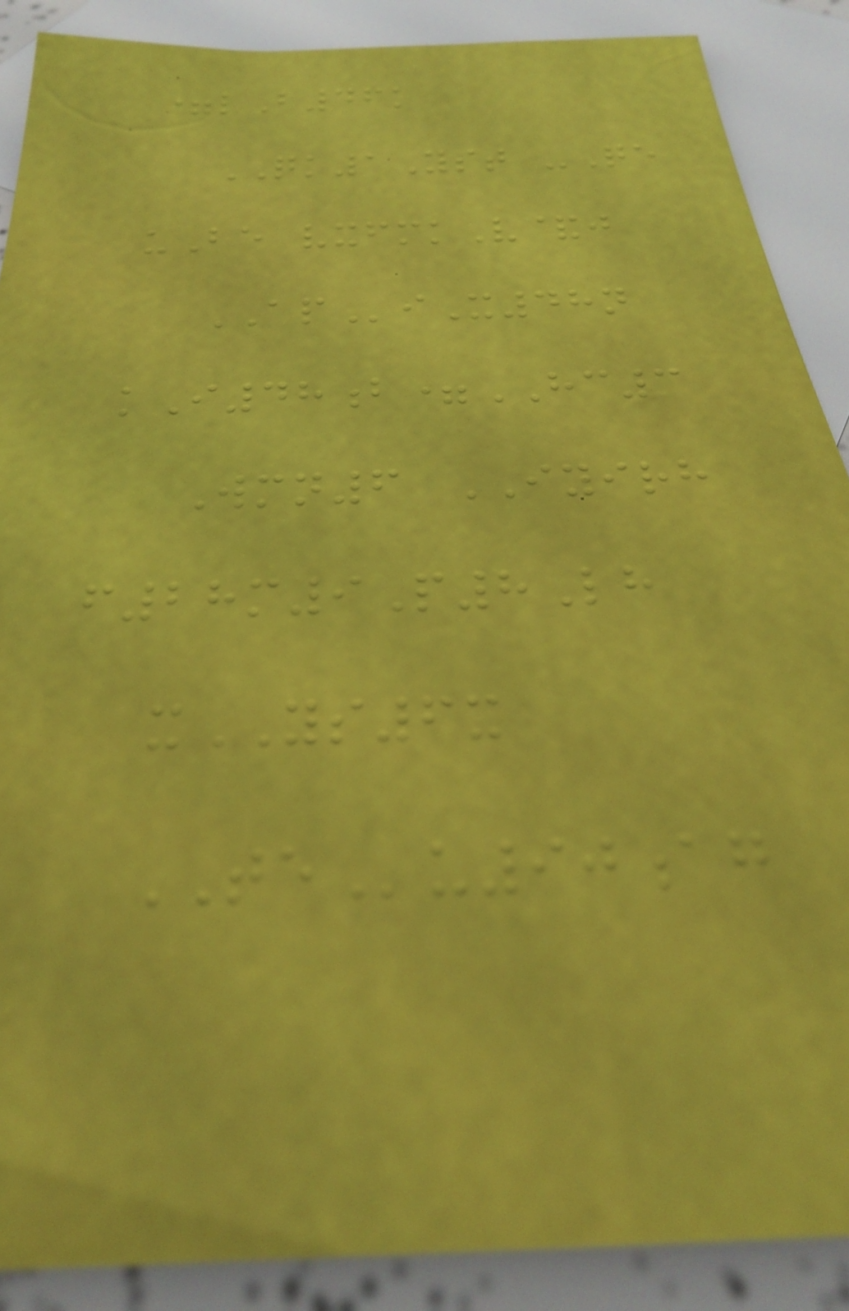=lB46k
QK1Yst -Qe
uBe vxfmkV&j
APiX48n
kI48b=HC3
Wmn6 IYIRH
f28m9P8Lh
xYS6x
TEu90ag
